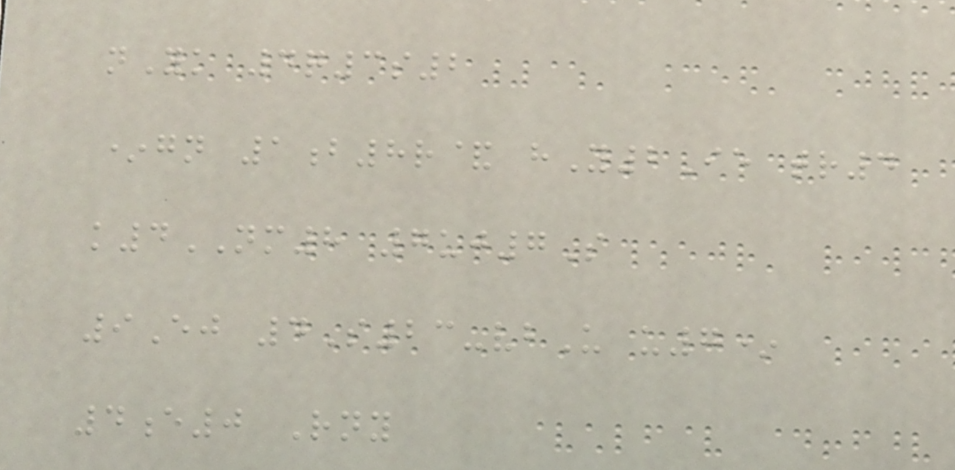nYk 4q3s2
*gn 1b8r& hY2Ie tr4
k4NM8 7uj7S
9Ej 4S23-vbU u7*
4e0 Rny
